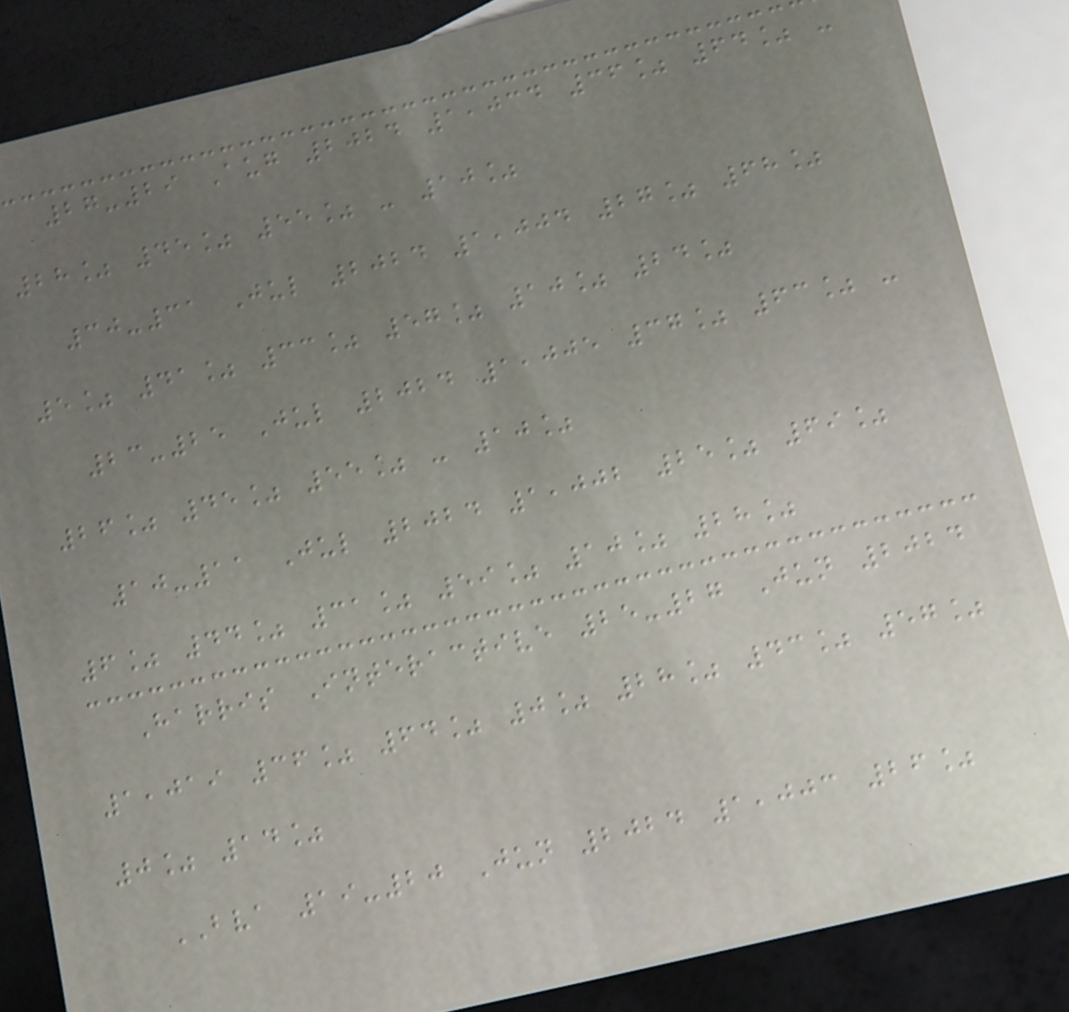27-29 Aug 2024 1,034 36% 64% -
28% 45% 55% - 10%
30-31 Jul 2024 1,004 27% 68%
5% 41% 33% 57% 10% 24%
23-25 Jul 2024 1,005 37% 63% -
26% 45% 55% - 10%
10-11 Jul 2024 1,002 25% 69%
6% 44% 31% 59% 10% 28%
Harris Interactive 25-27 Jun 2024
1,019 36% 64% 0% 28% 43% 57%
0% 14%
BVA 19-20 Jun 2024 1,003 26%
